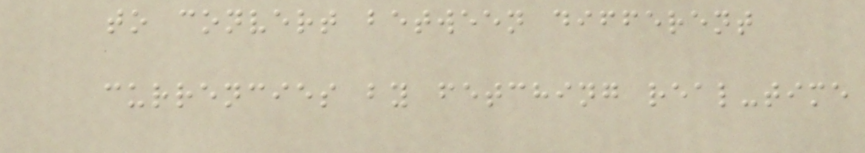to convert between different
currencies by fetching real-time
